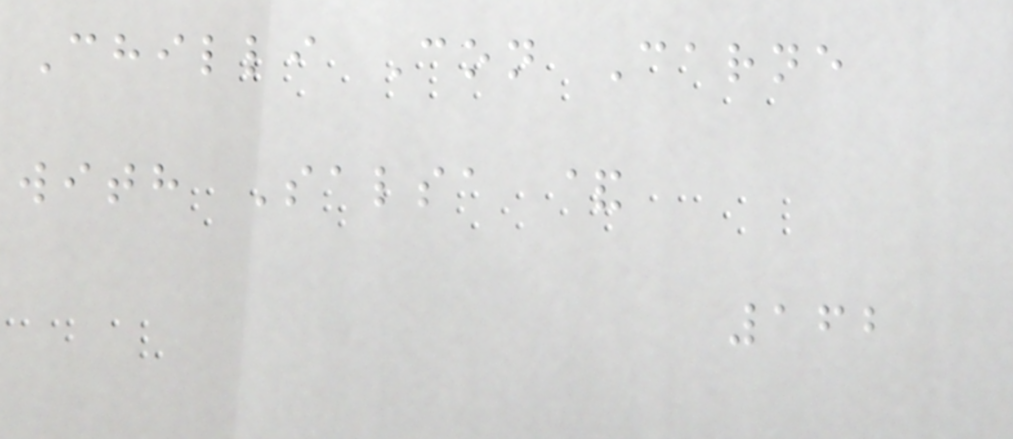Chilli Con Carne
with Salsa &
162
